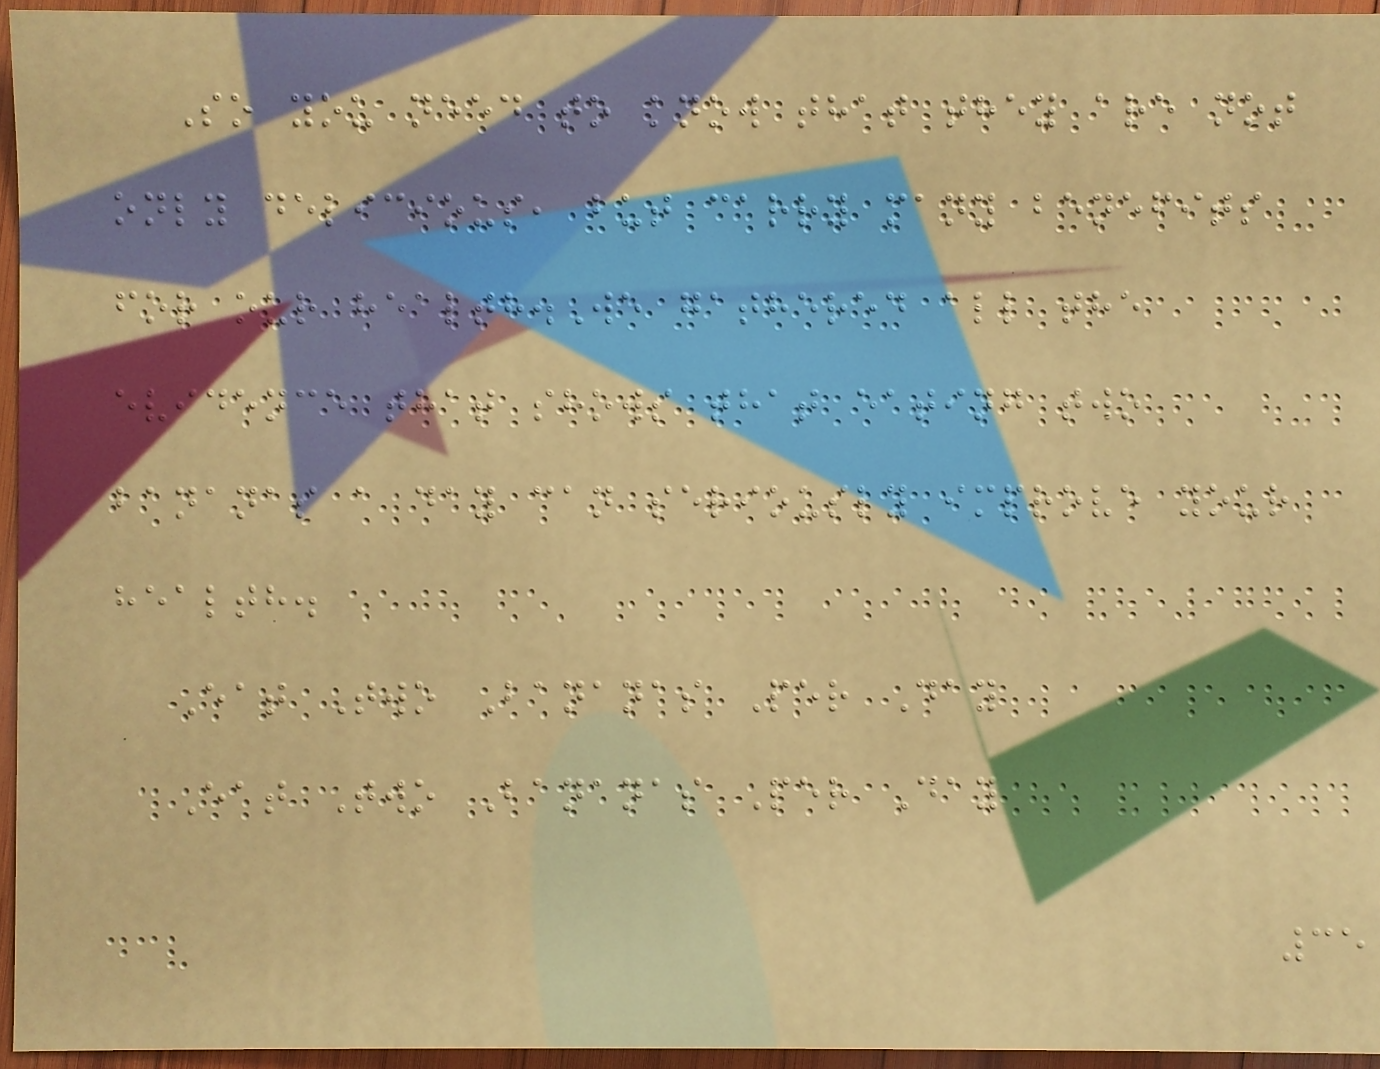So you need to know that they are not
only delicious, but carry many benefits
for our health.We gathered all the
evidence that shows that eating two
bananas a day can seriously improve your
health.
Eat Two Bananas Per Day
Eat Two Bananas Per Day
35
